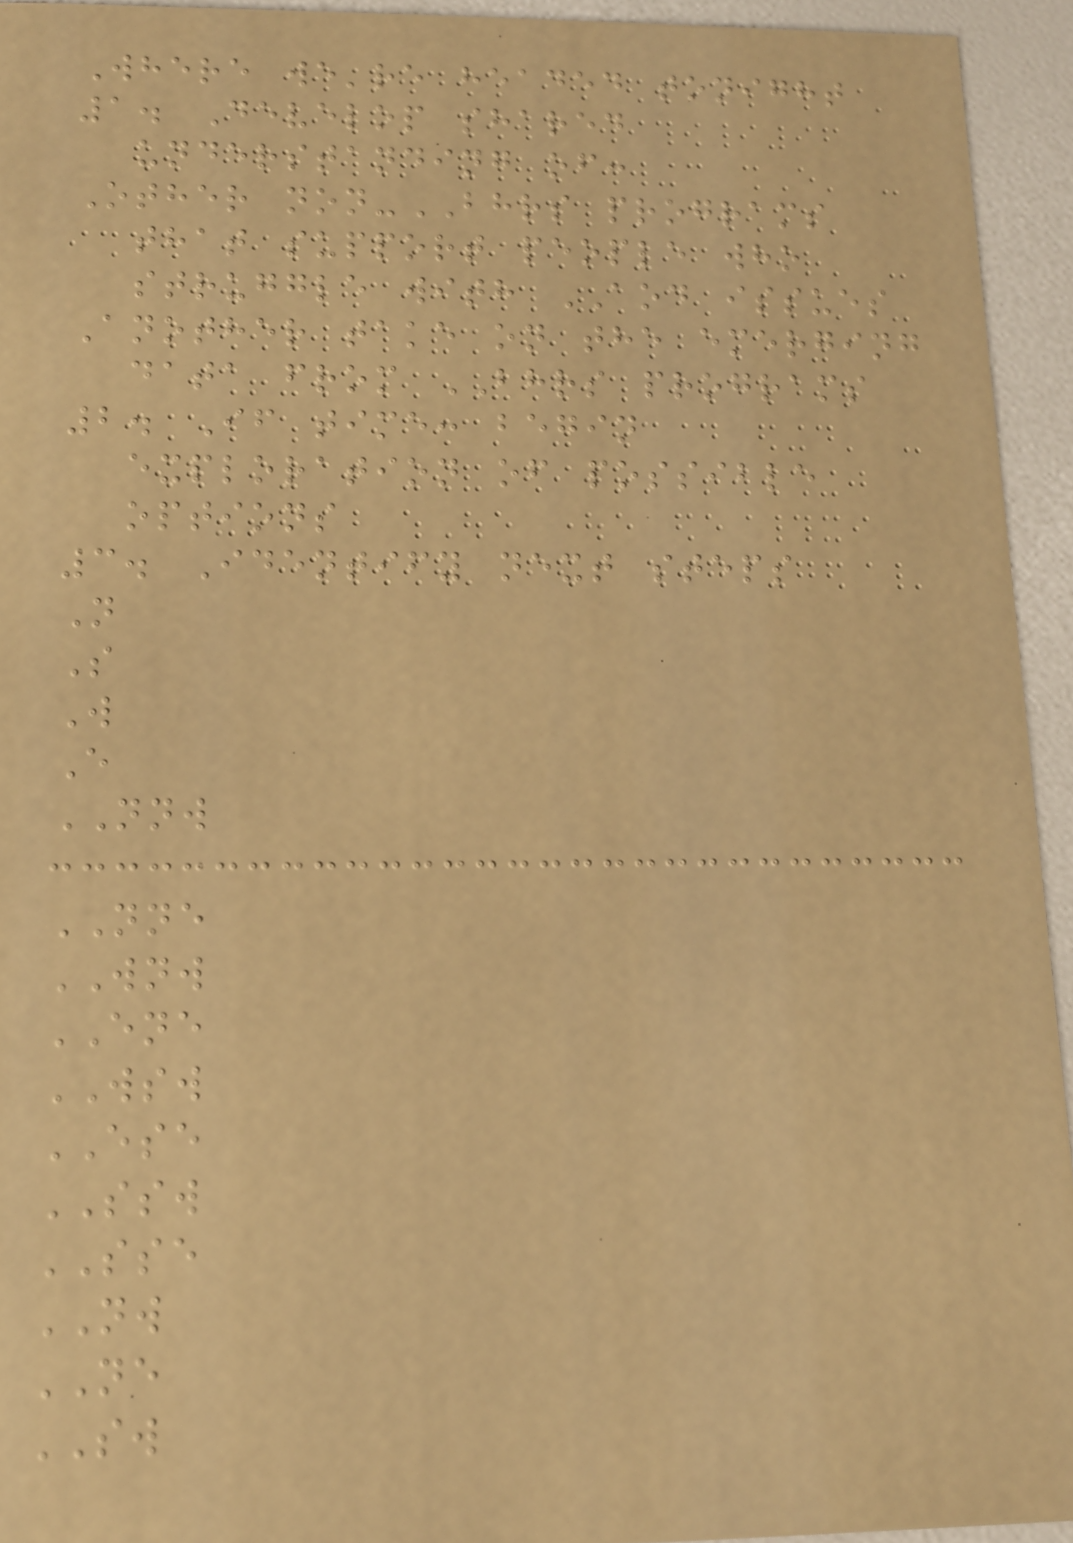Where we're headed tonight
1. Develop shared
understanding of:
Other non-BHRS programs
that support people who
struggle with AOD issues
Another take on the emerging
data from BHRS programs
2. If time: begin
exploration of possible
options
3. Identify next steps
N
S
W
E
NNW
NNE
WNW
ENE
WSW
ESE
SSW
SSE
NW
NE
SW
